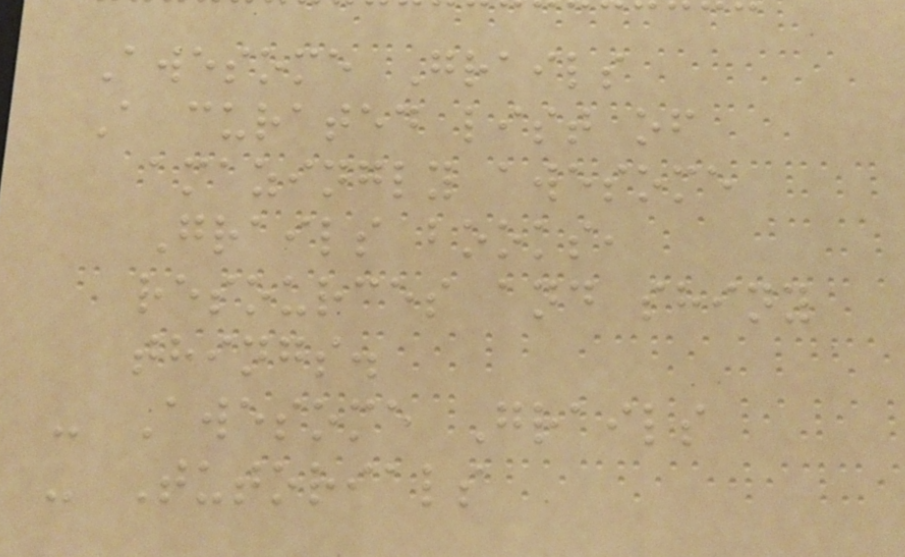Awesome Grails
A curated list of
amazingly awesome
Grails books,
resources and shiny
things.
- Awesome Grails
- Tutorials
